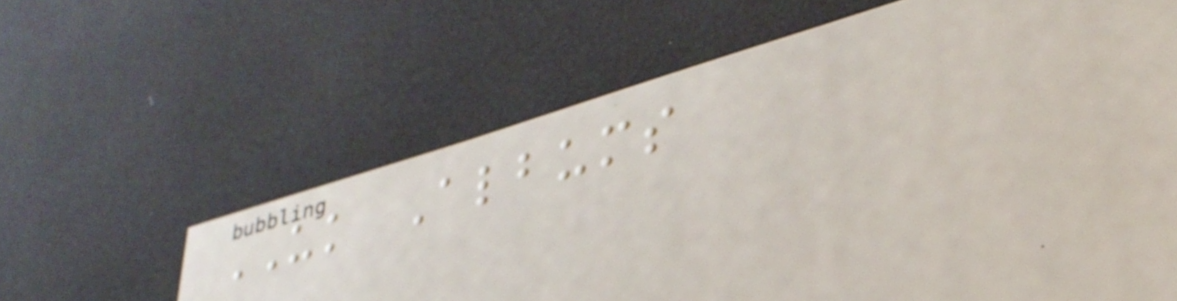UK Albums
